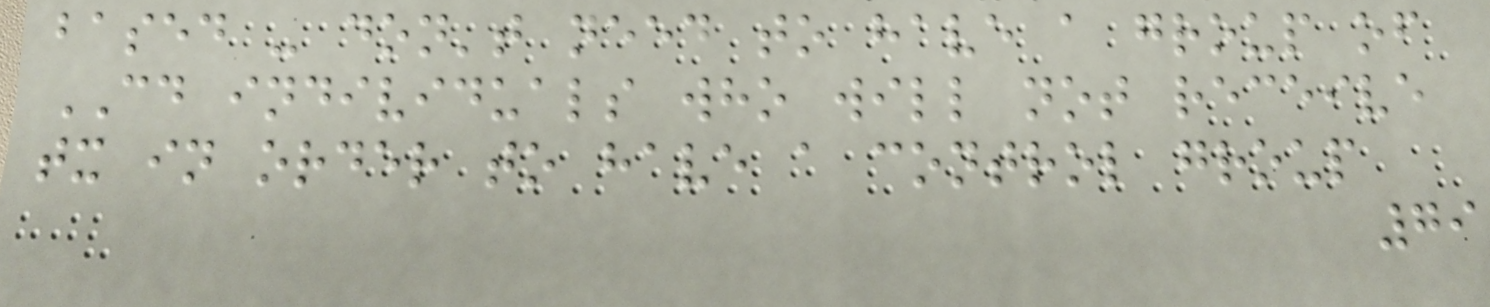based - don't need to have a group of
CD individuals who will not receive
tx in order to have a control group
79
